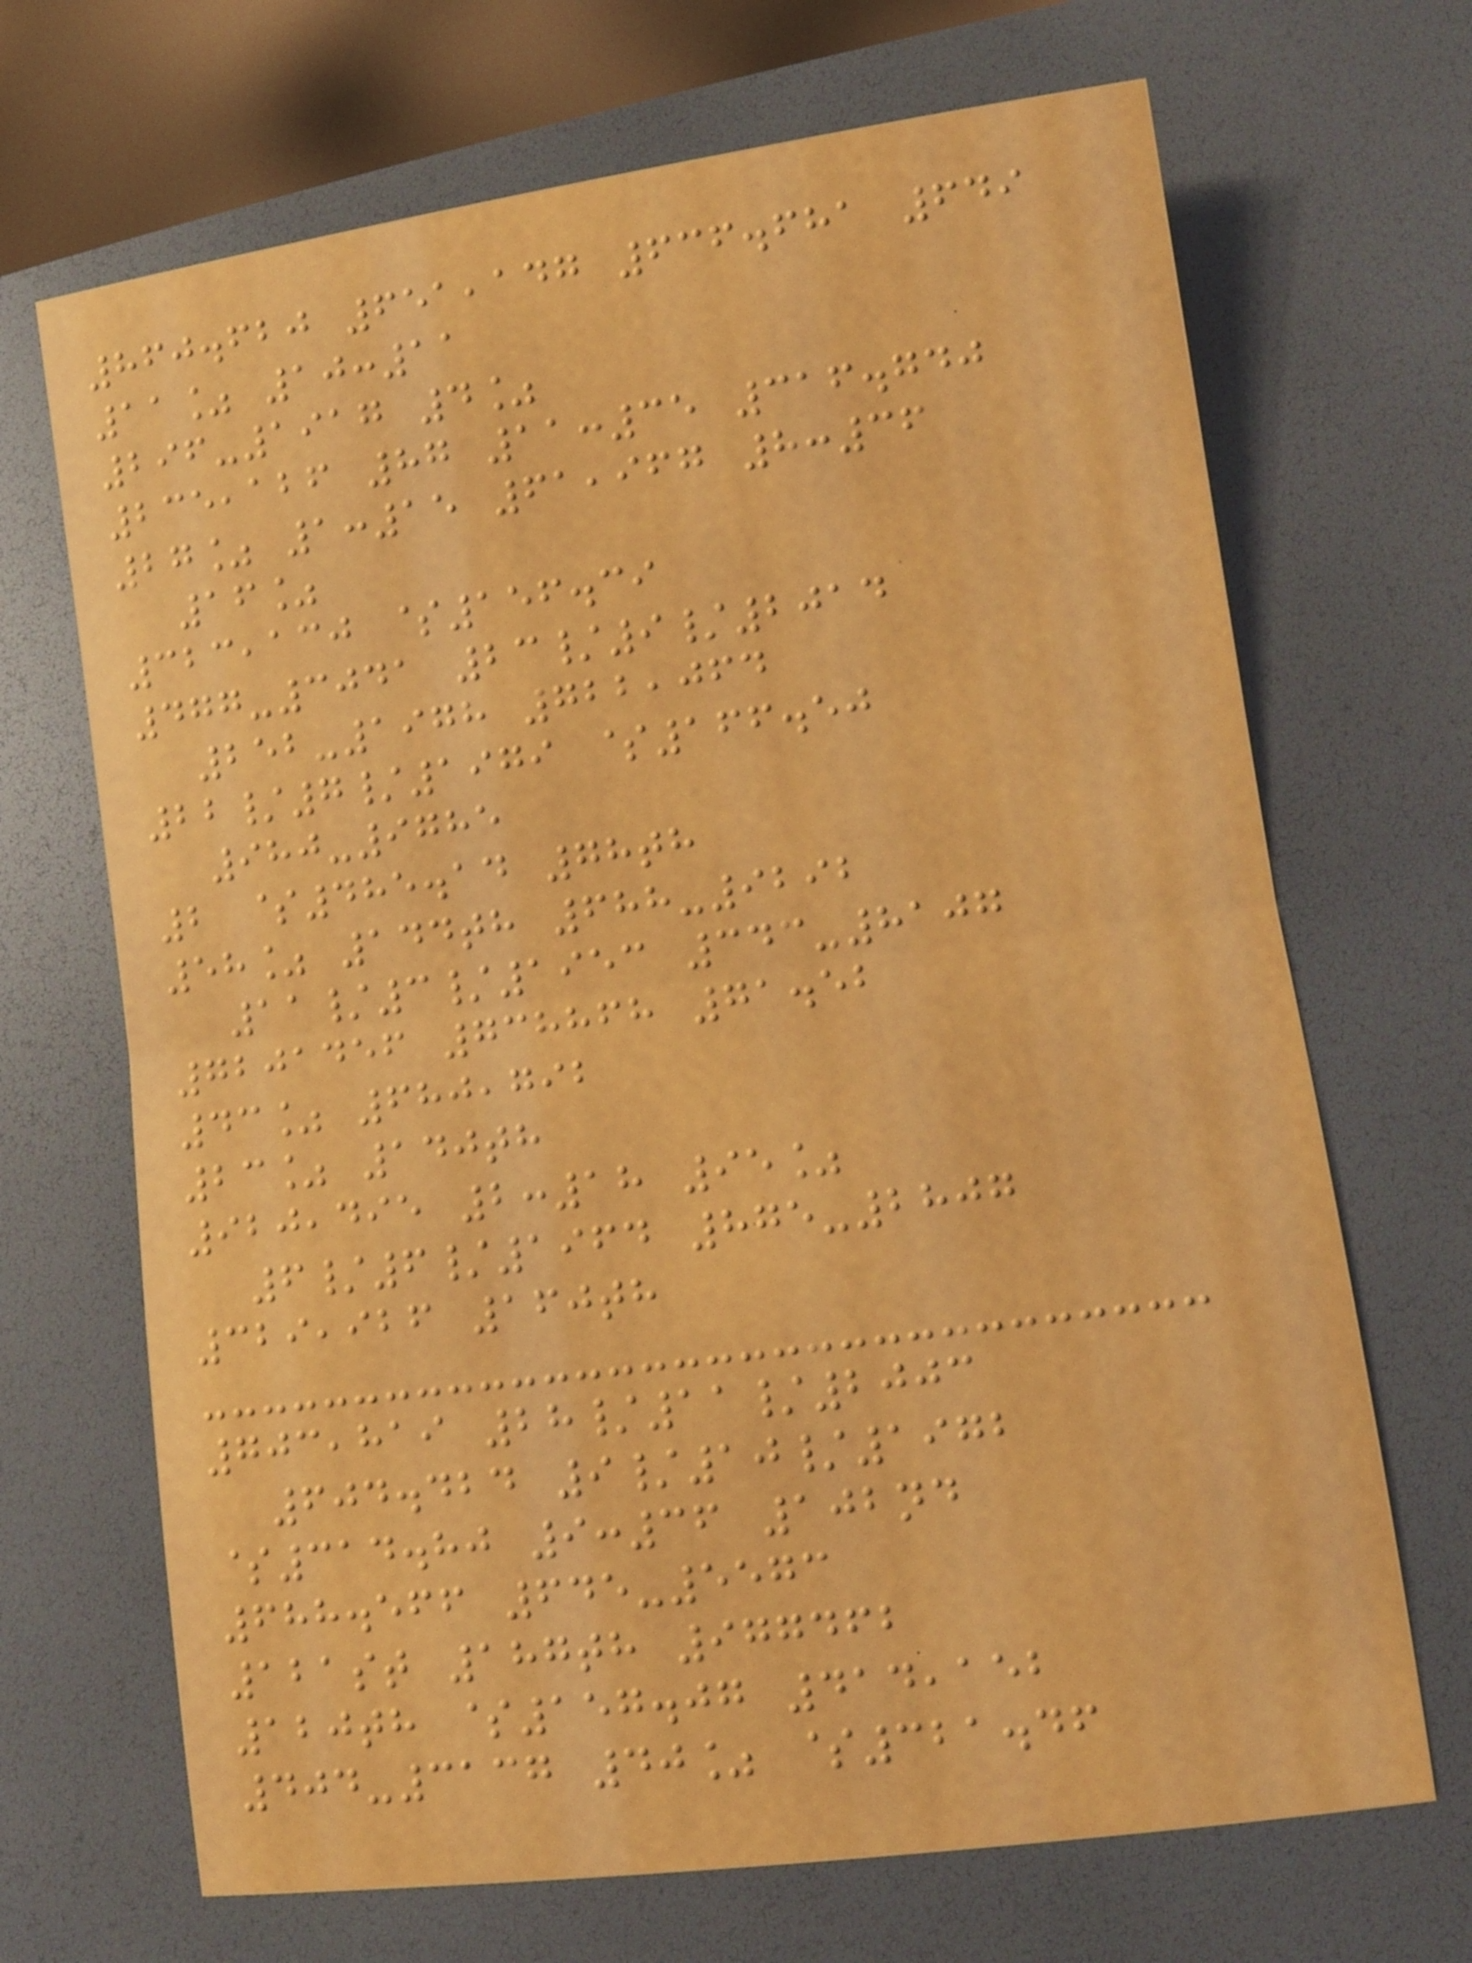860.620 651,147 636.681 649
11% 10:11
296-1917 4%
235,126 87 11:35 316.740
27% 1:15 61,967 8:36
16%
323,130 $156.39
477-3041 23/9/2014
252-1978 722,064
22/7/1979 $166.50
980-9785
2 $485.14 78th
58% 144th 688-9292
11/3/1953 343-8107
7201456 738868 71.52
43% 680,792
23% 140th
920,495 2:18 95%
6/6/1964 875-2807
329,926 160th
703,819 28/11/2003
604.424 9/10/1972
$314.80 9:36 102nd
688.566 645-5573
121st 187th 977462
120th $157.07 414,152
404-3137 40% $321.46
